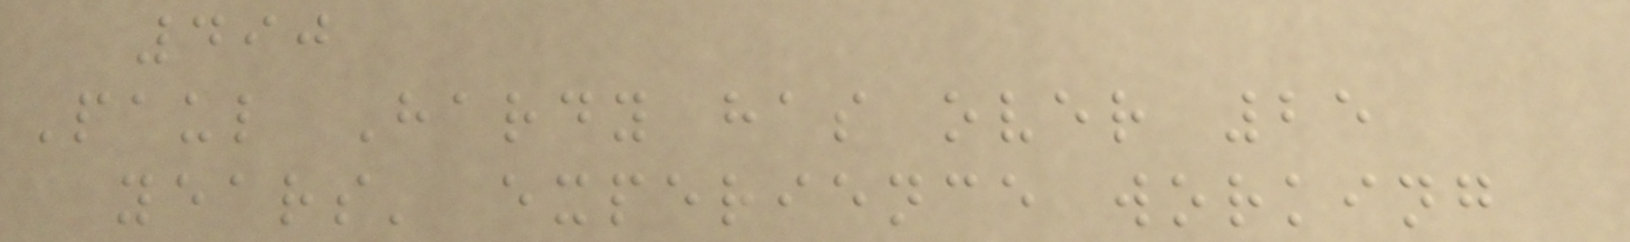490
Paul Hardy has over 25
years' experience working
